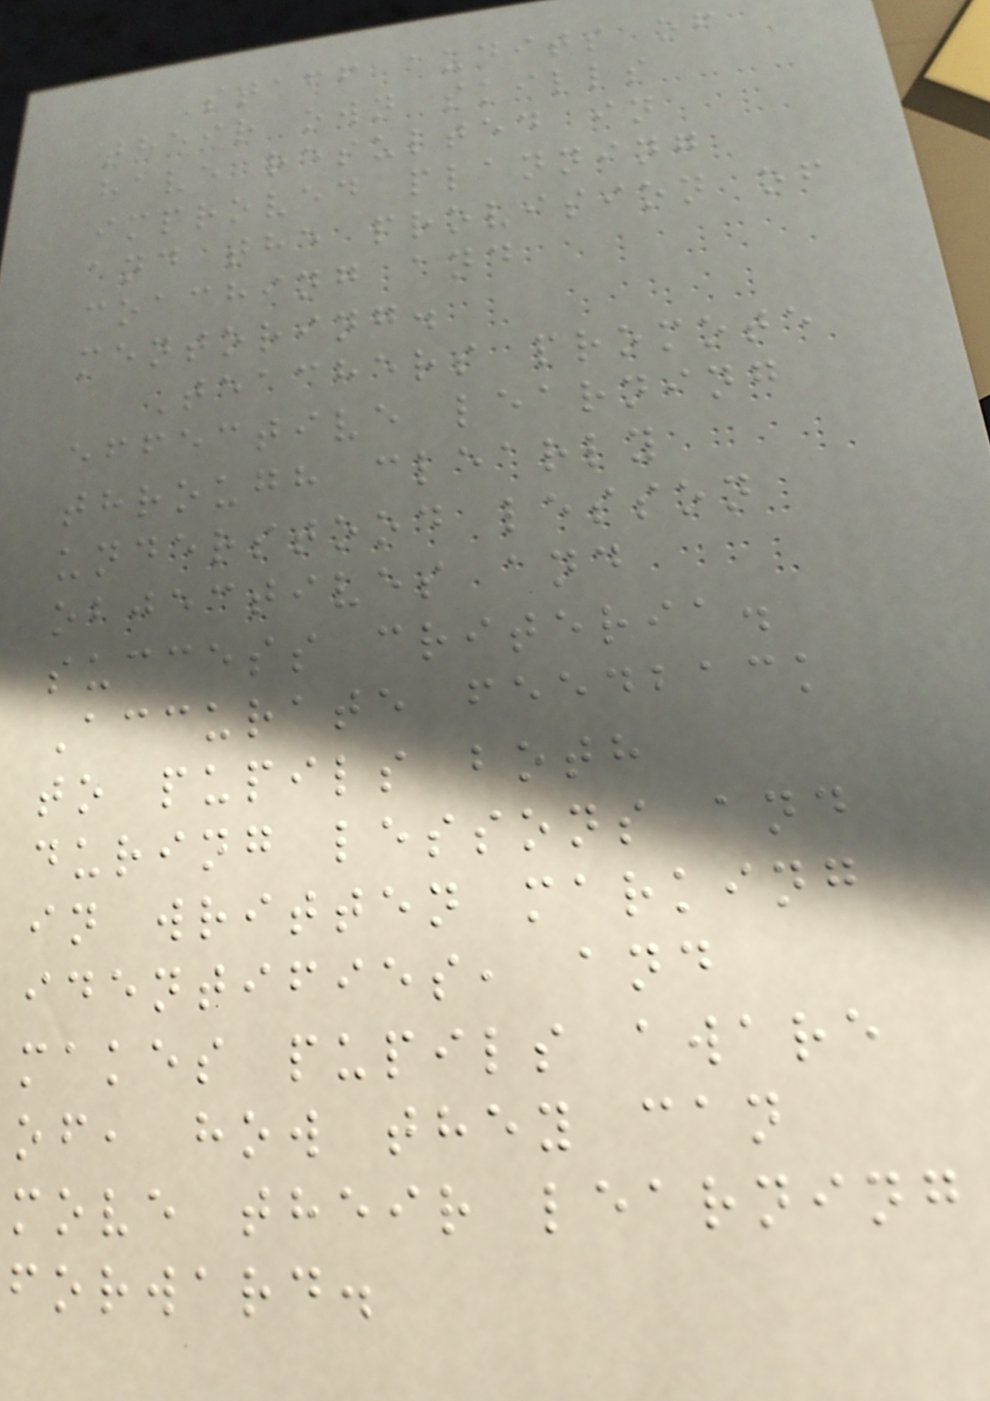Staff audits of
their own skills
have resulted in
improved planning
and the provision of
coaching and
mentoring.
Teachers promote
effective learning
through clearly
understood lesson
objectives and
success criteria.
Accurate feedback
to pupils both
during lessons and
in written marking
identifies, and
makes pupils aware
of, how they can
move their learning
forward.
